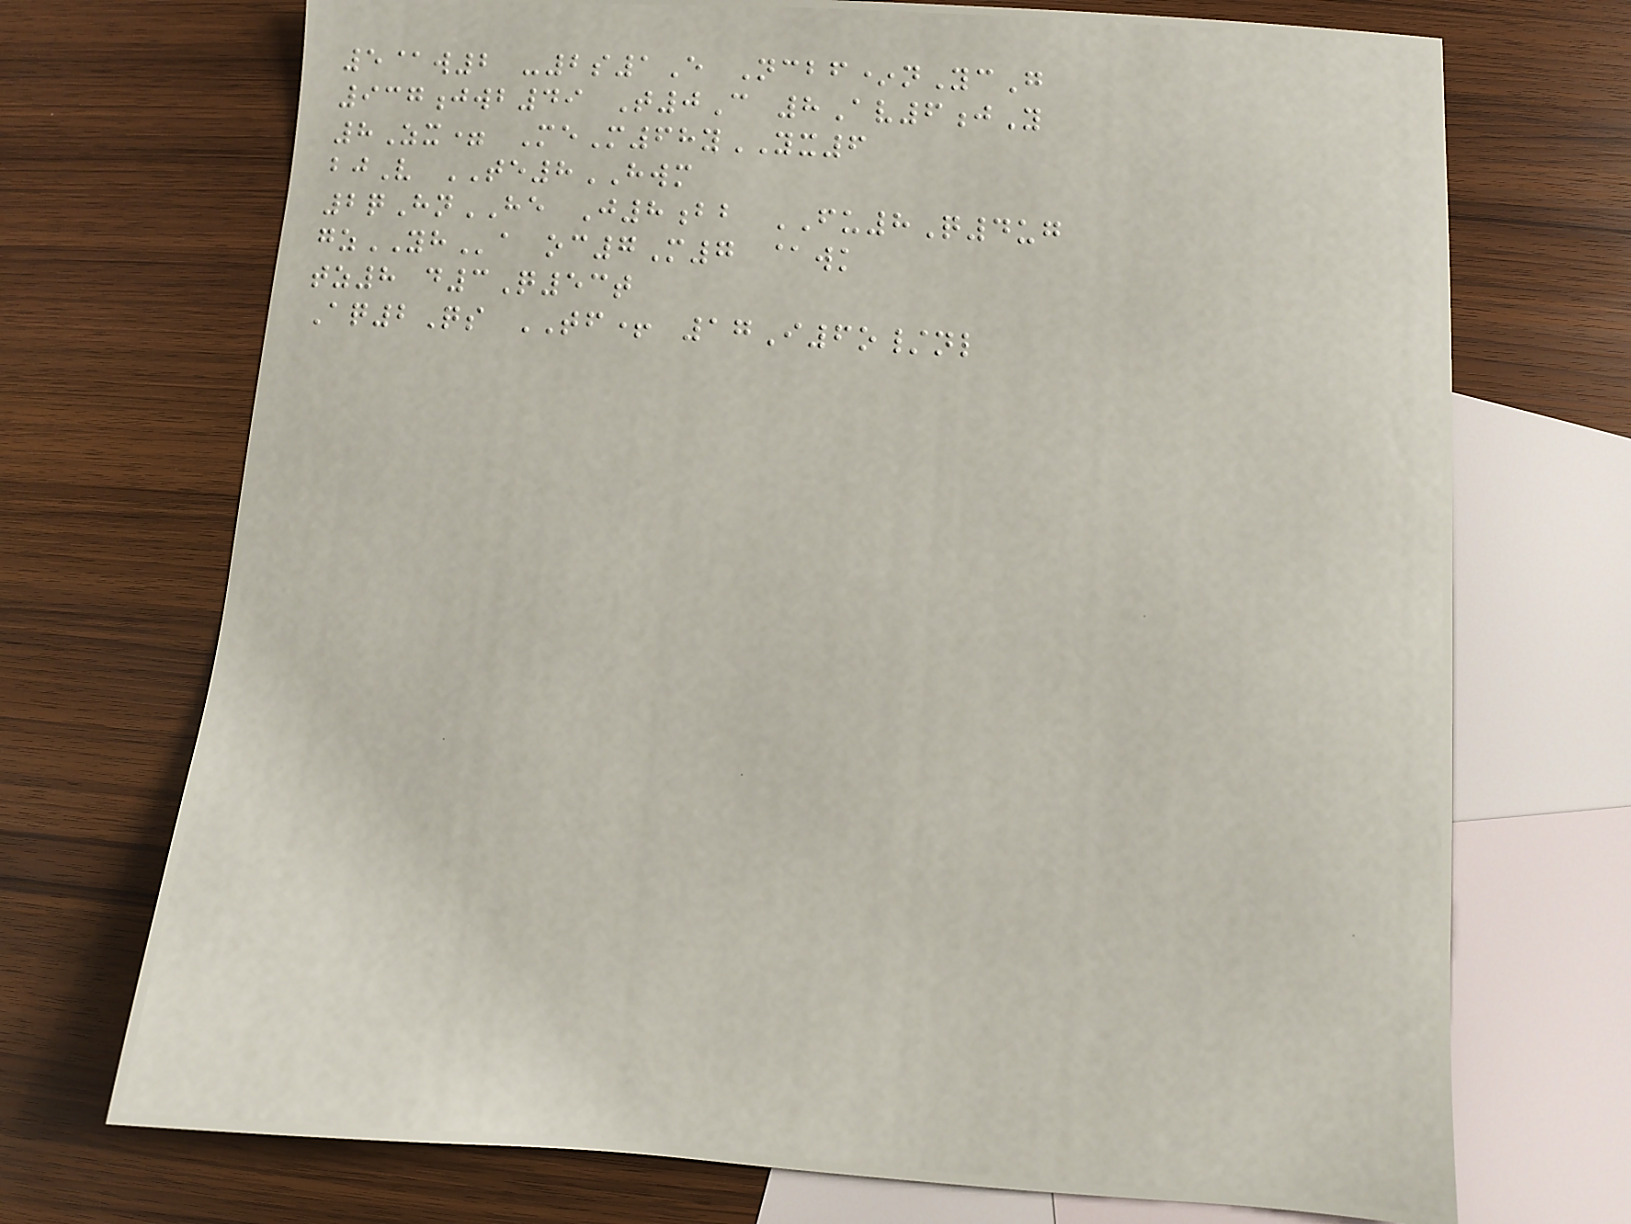5@w2 -2s1E Ncbf*nYcG
937jwb49 T0C 8Av6jY
8Zx= MeM68yYX6
bjV TE8HWM
2qHnHE J8bb FU8Q4ug
gzYHa oc7M7 @wk
tz8 d3Q53t
Aq2Qs TF+ 17I6o/nl
